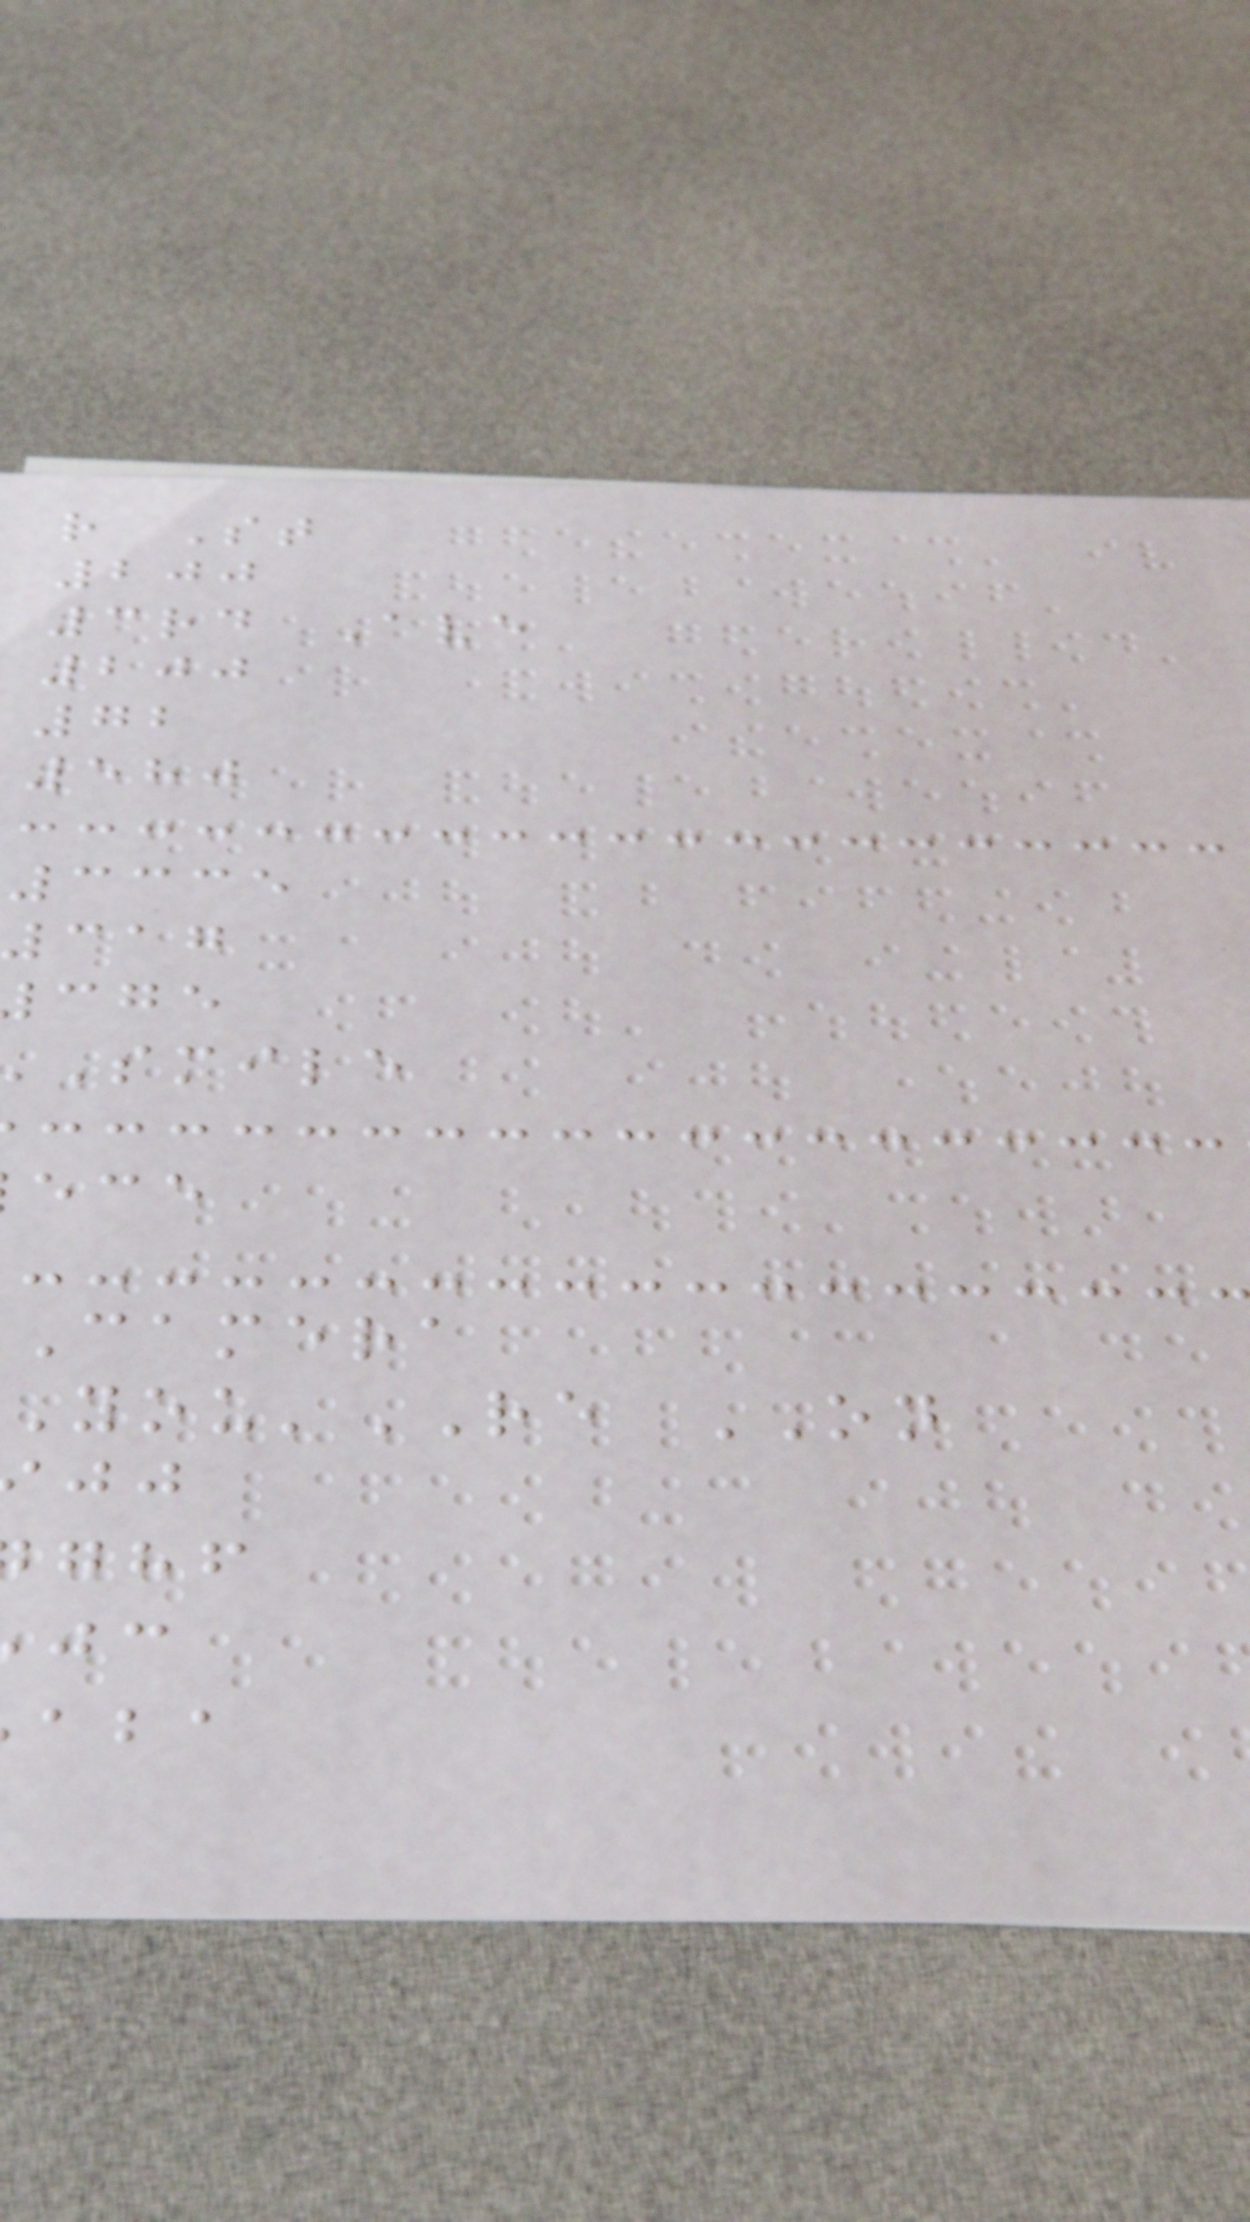r St
200
3rd Ave
200
72
580
3335
317
smile
camera
'RE ON
